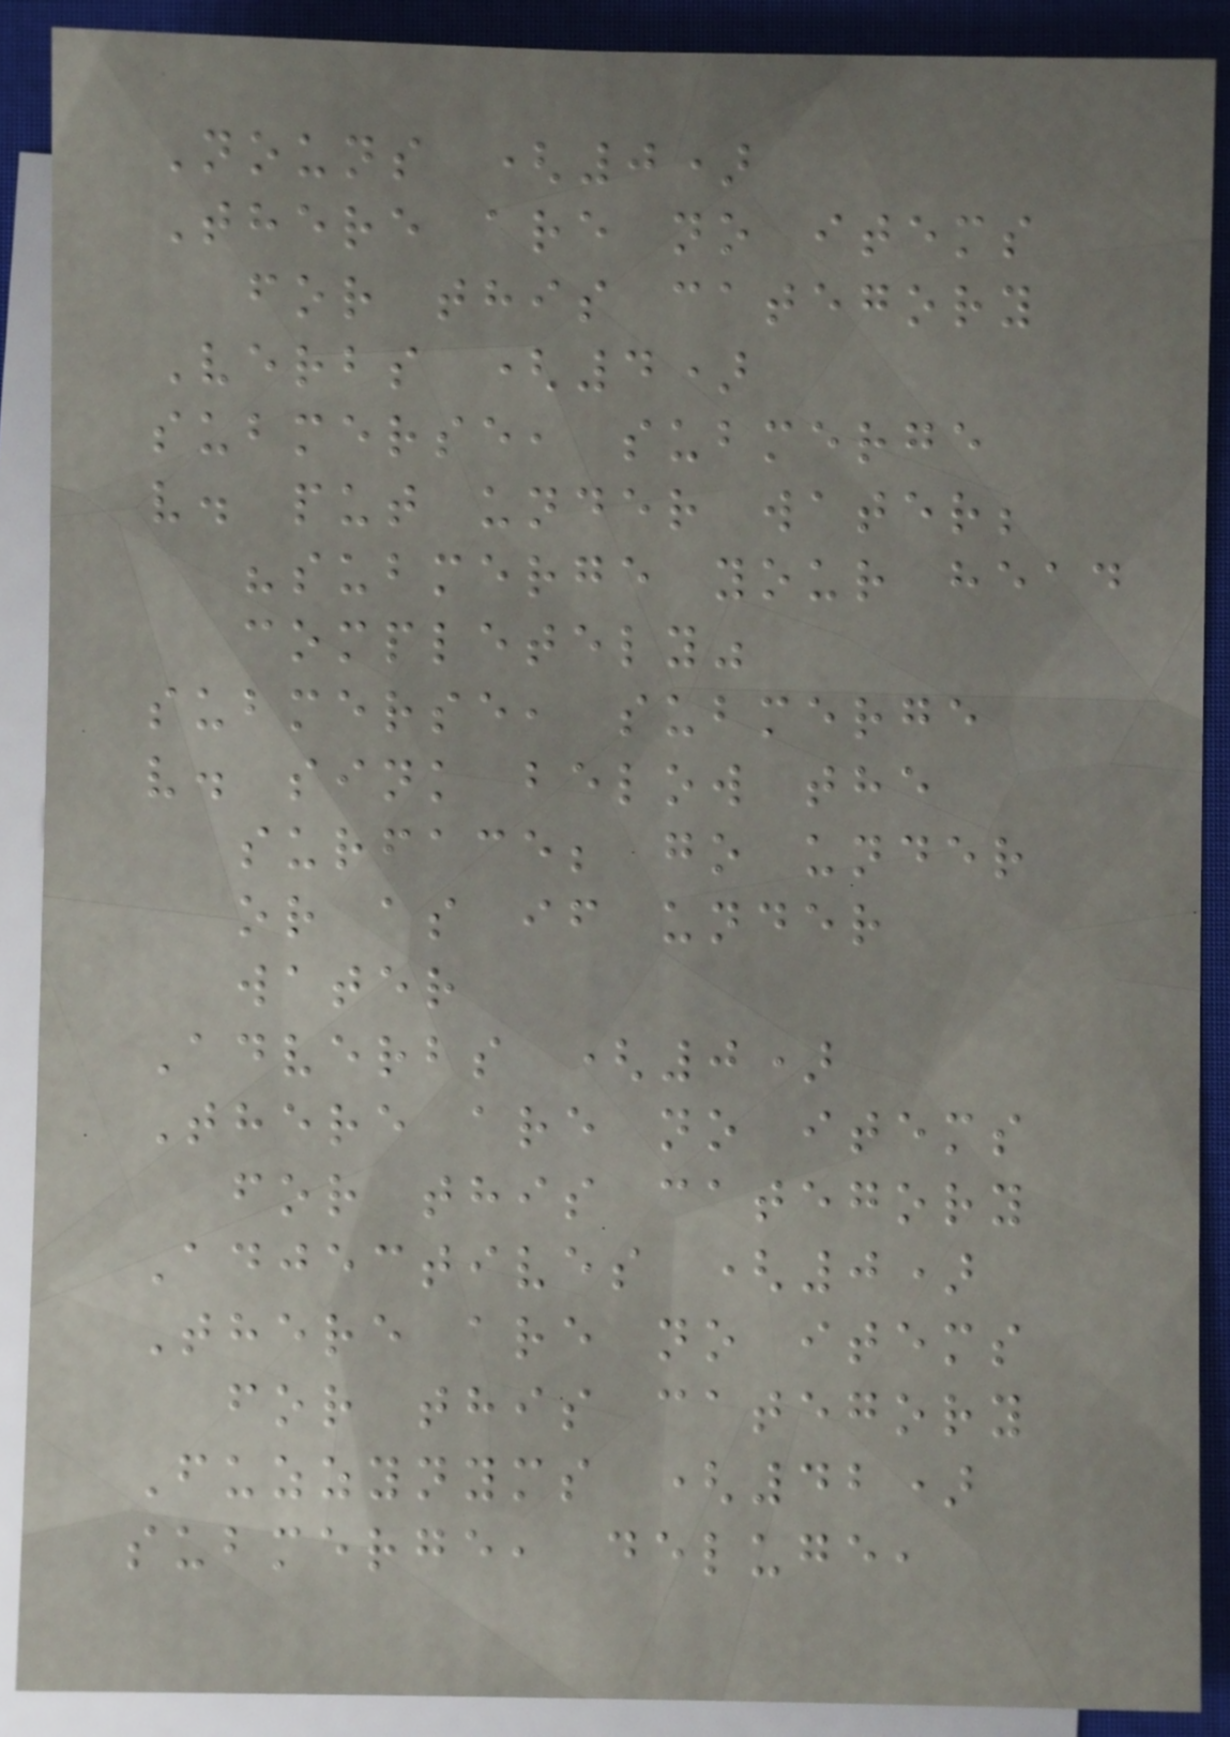Nouns (0)
There are no items
for this category
Verbs (4)
submerse, submerge
v. put under water;
"submerge your head
completely"
submerse, submerge
v. sink below the
surface; go under
or as if under
water
Adverbs (0)
There are no items
for this category
Adjectives (0)
There are no items
for this category
Fuzzynyms (42)
submerge, deluge,
